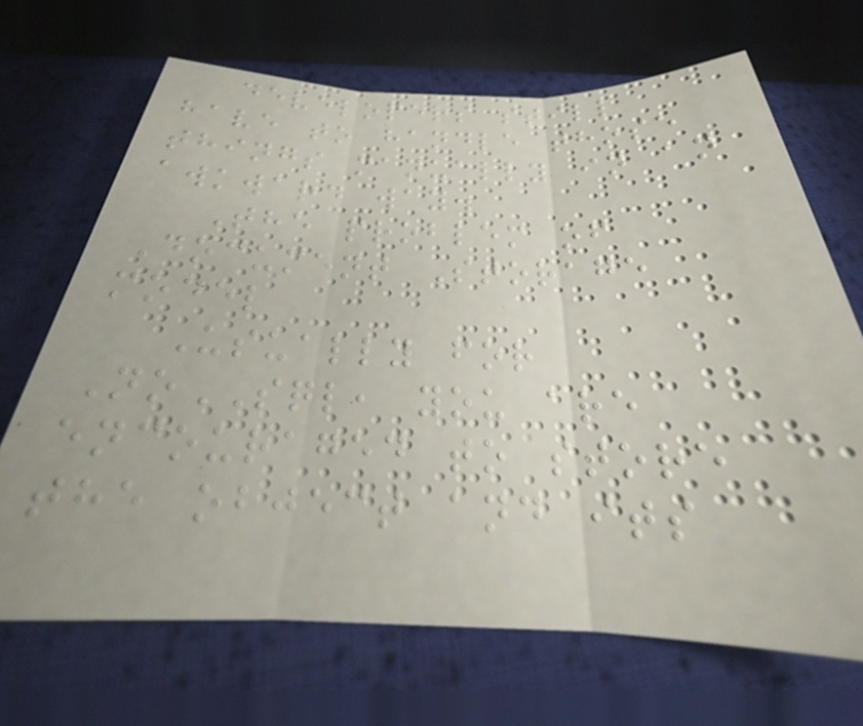developers still
have to handle those
things manually in an
awkward way.
The problem of
Document Storage
model
Usually for
NoSQL, you are
encouraged to store
the object and its
